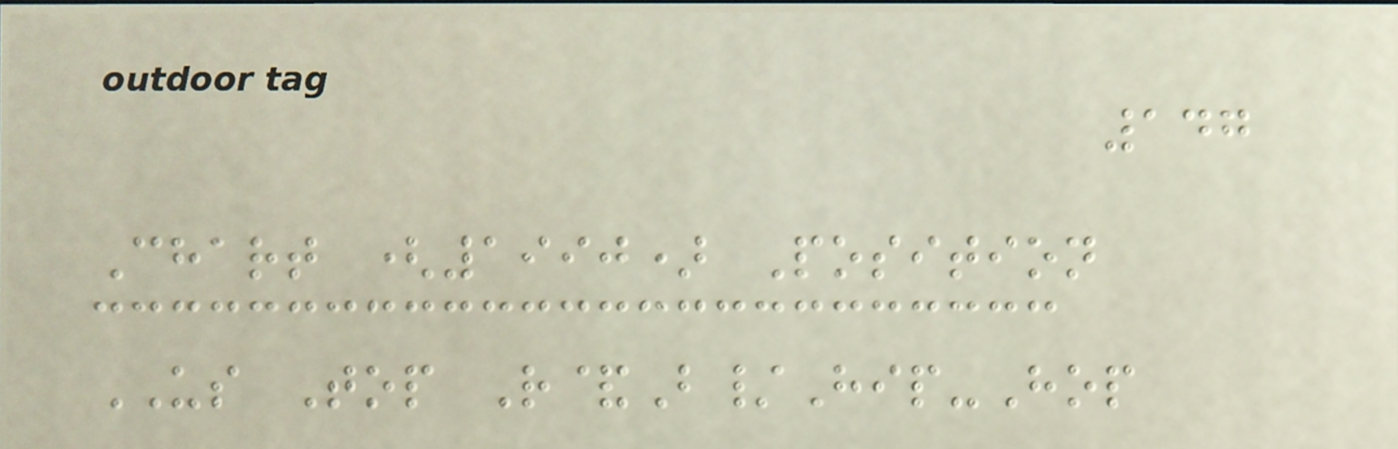147
Chart (1990) Position
US Top R&B/Hip-Hop
